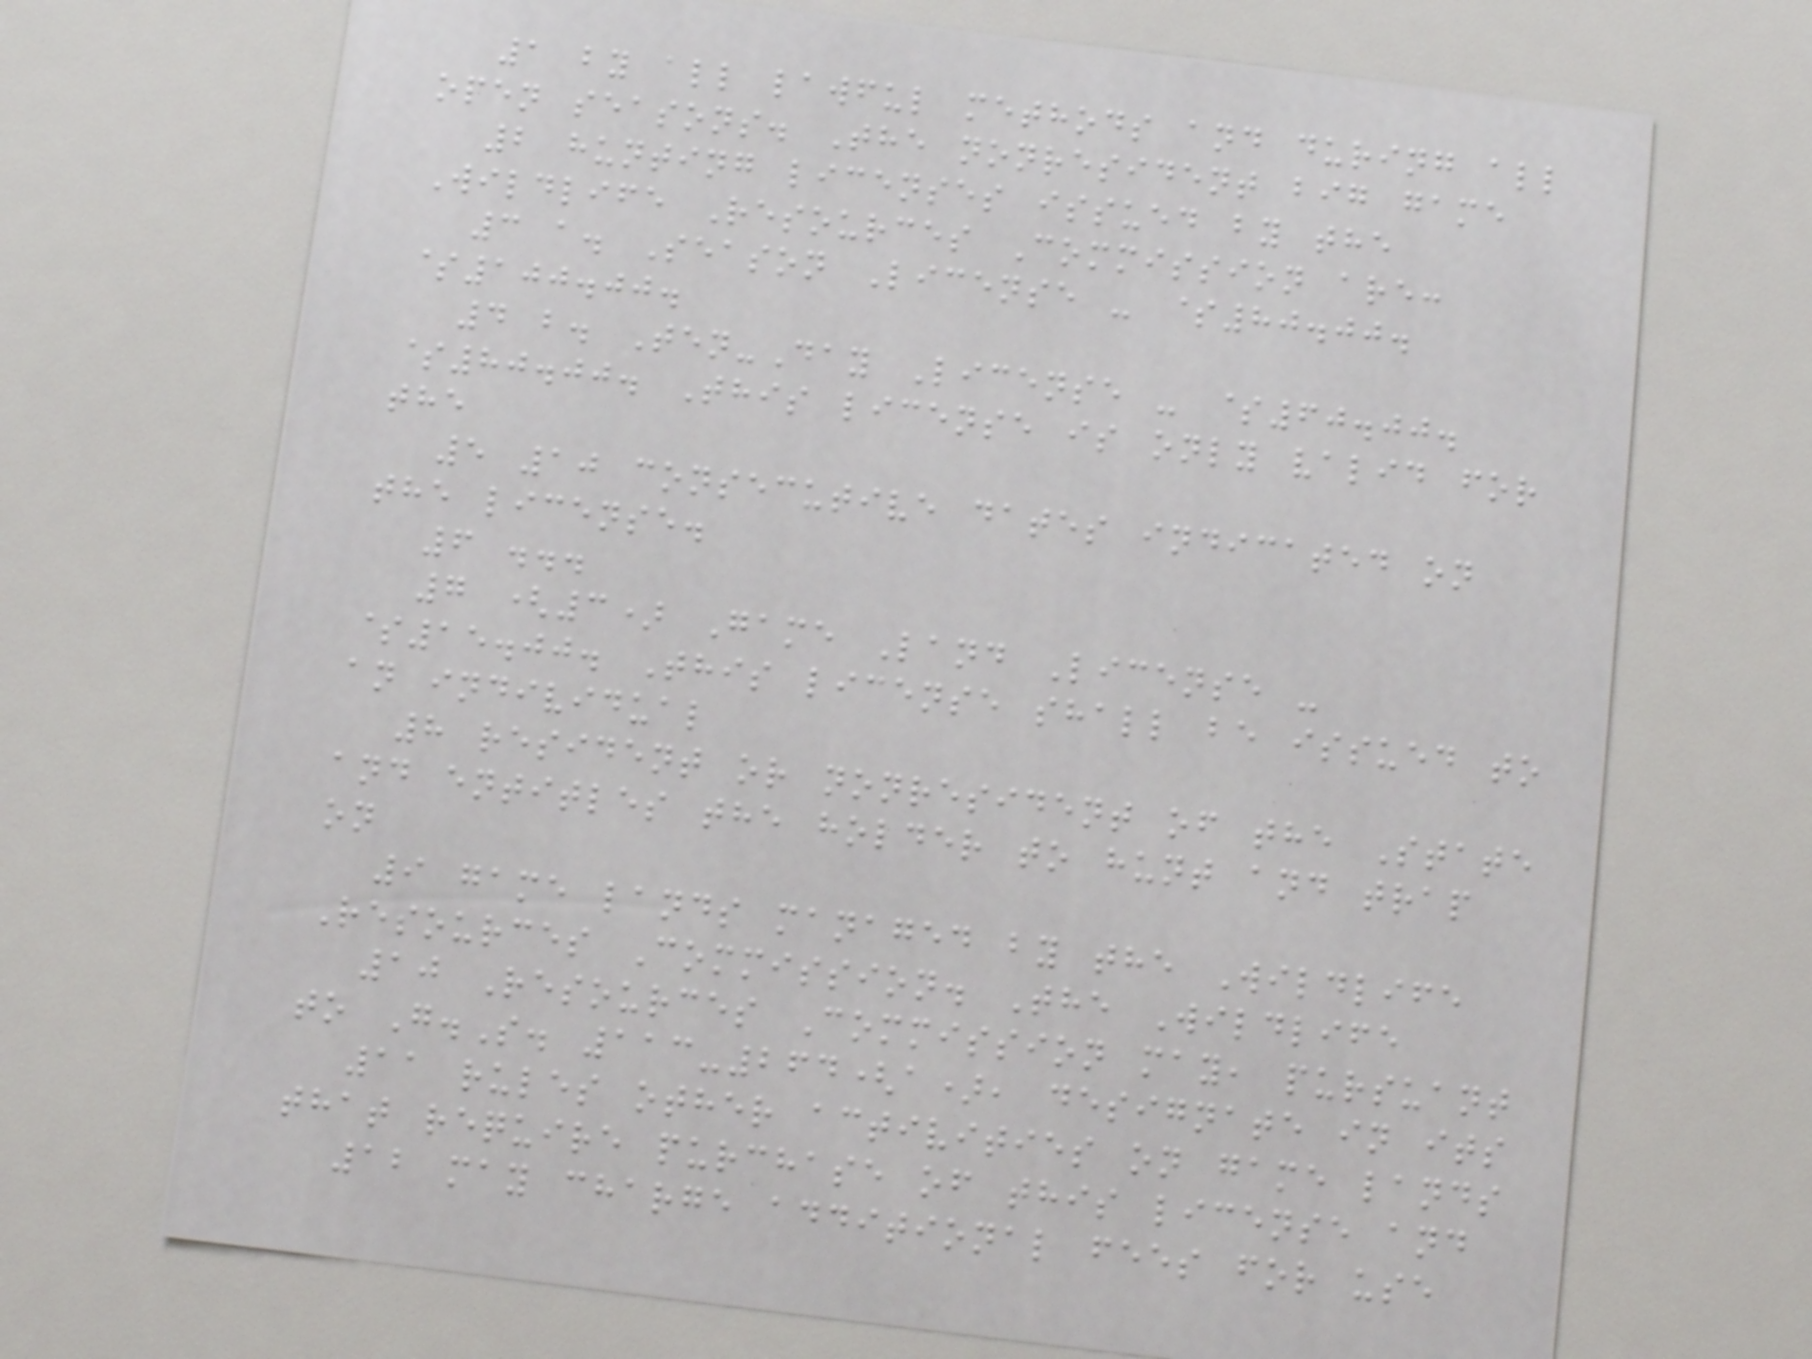1 by all lawful methods and during all
open seasons. The nonresident big game
2 hunting licenses issued by the
Wildlife Resources Commission are:
3 a. Season License - $80.00.
$100.00.
4 b. Ten-Day License - $60.00.
$80.00. This license is only valid for
the
5 10 consecutive dates indicated on
the license.
6 ...
7 (3) Game Land License -
$15.00. This license shall be issued to
an individual
8 resident or nonresident of the State
and entitles the holder to hunt and trap
on
9 game lands managed by the Wildlife
Resources Commission. The Wildlife
10 Resources Commission may, pursuant
to G.S. 113-264(a), designate in its
11 rules other activities on game lands
that require purchase of this license and
12 may charge additional fees for use
